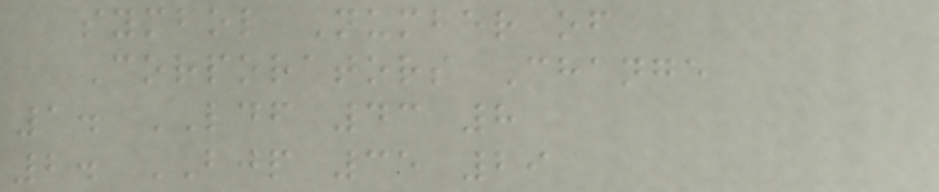symbol Number of
Corporators Change
1. LDF 43 8
2. BJP 35 29
